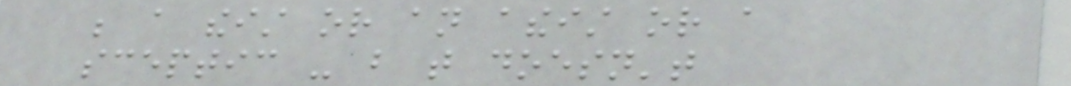be a theist or an atheist or a
sceptic - but that doesn't
